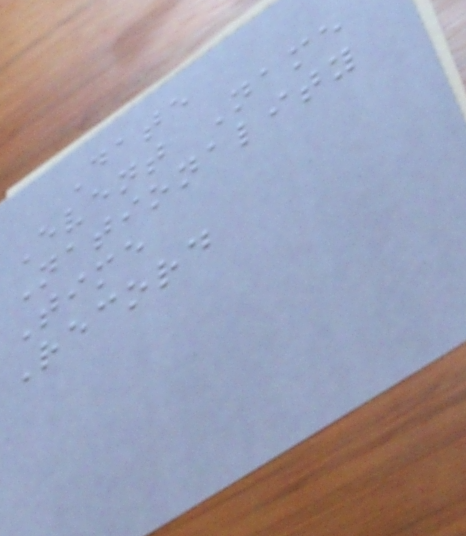Date
Event Name
Nationality
Time
Record
